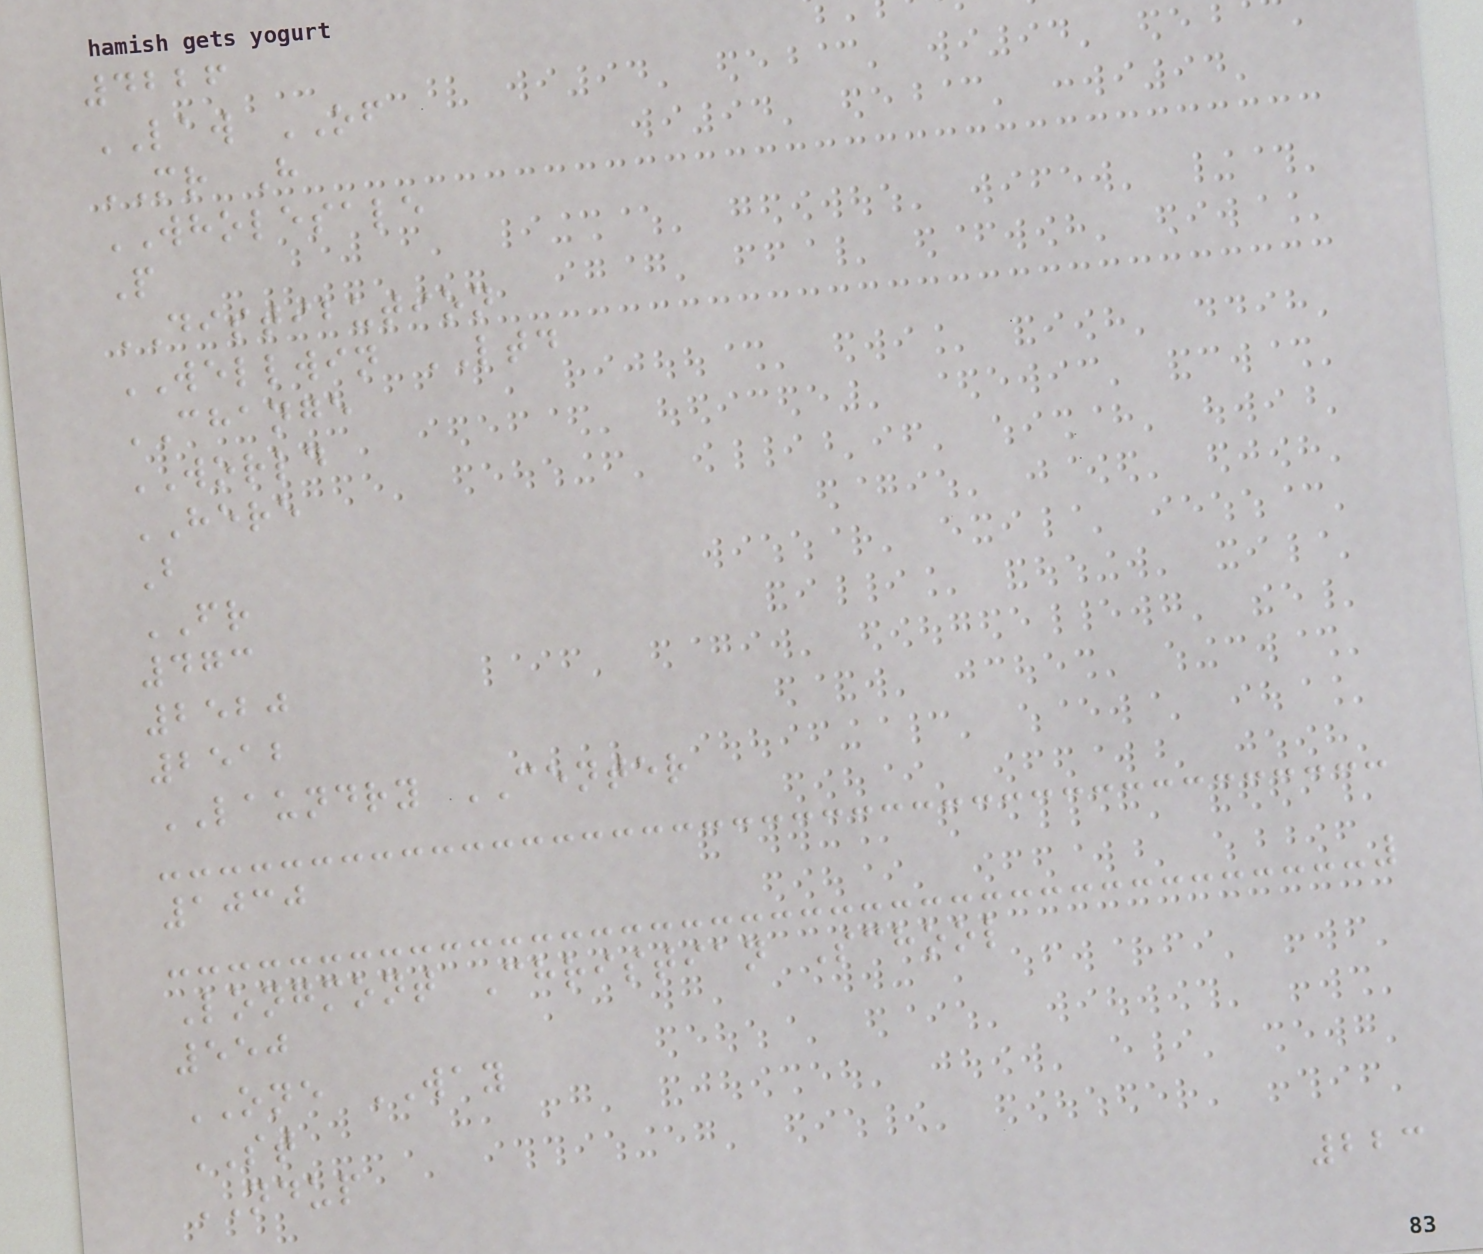4226
LAW OF
MR H
WHOLESALE
P
DISTIBUTION
WELLWIN LTD
CHANGE
WORLD
HERE
B
FR
473
2520
2512
LAUNDRY CENTER
1030
Longmont Christian School
550
ONE WAY
ST
NDUP
223
